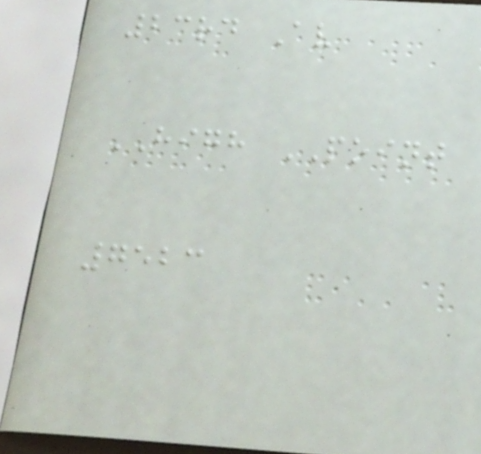23rd Av
HIGH POINT
7523
